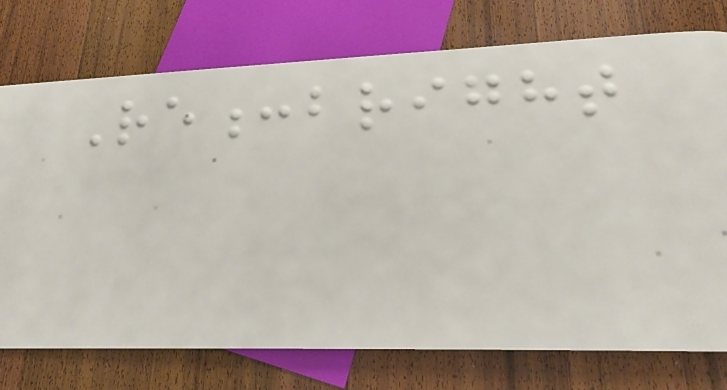Re:bright
